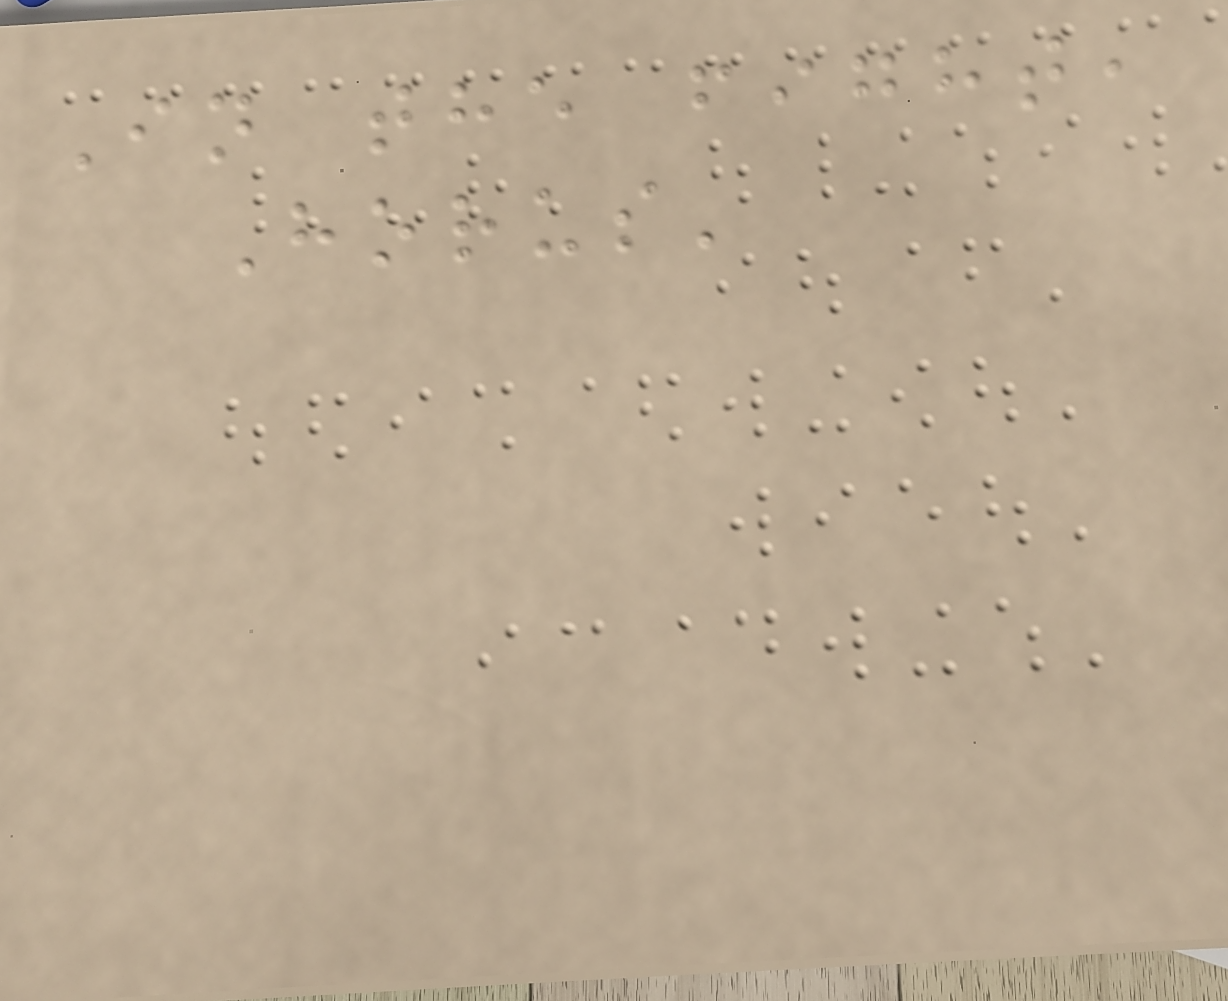In the fight,
Horus'
